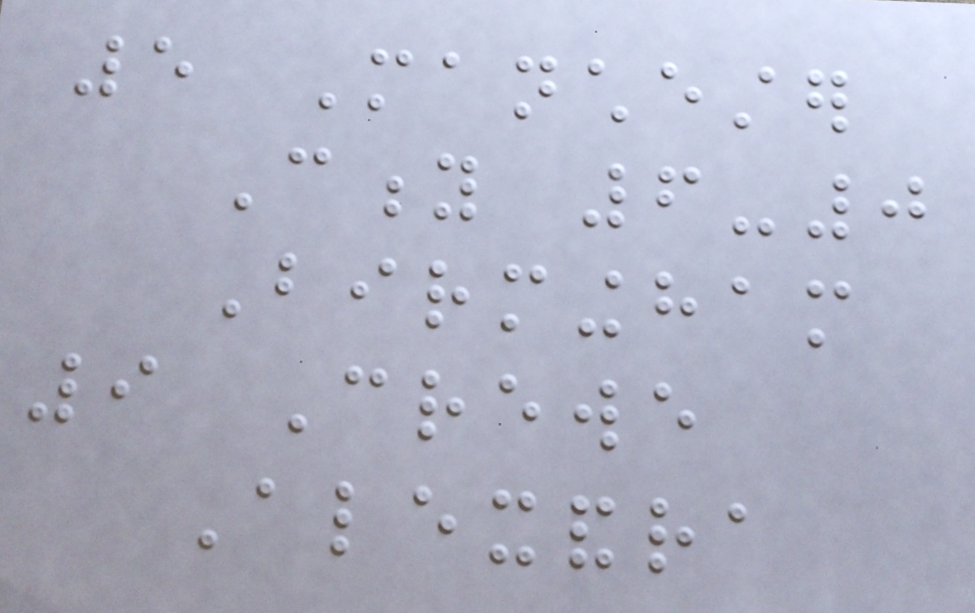5 Manchester
City 6-0
Birmingham
9 Crewe
Alexandra
